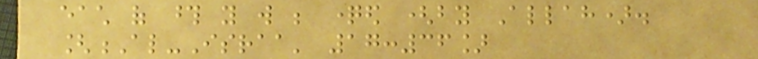each of those you will be questioned (by Allah).
[Al-Israa' 17:36]
